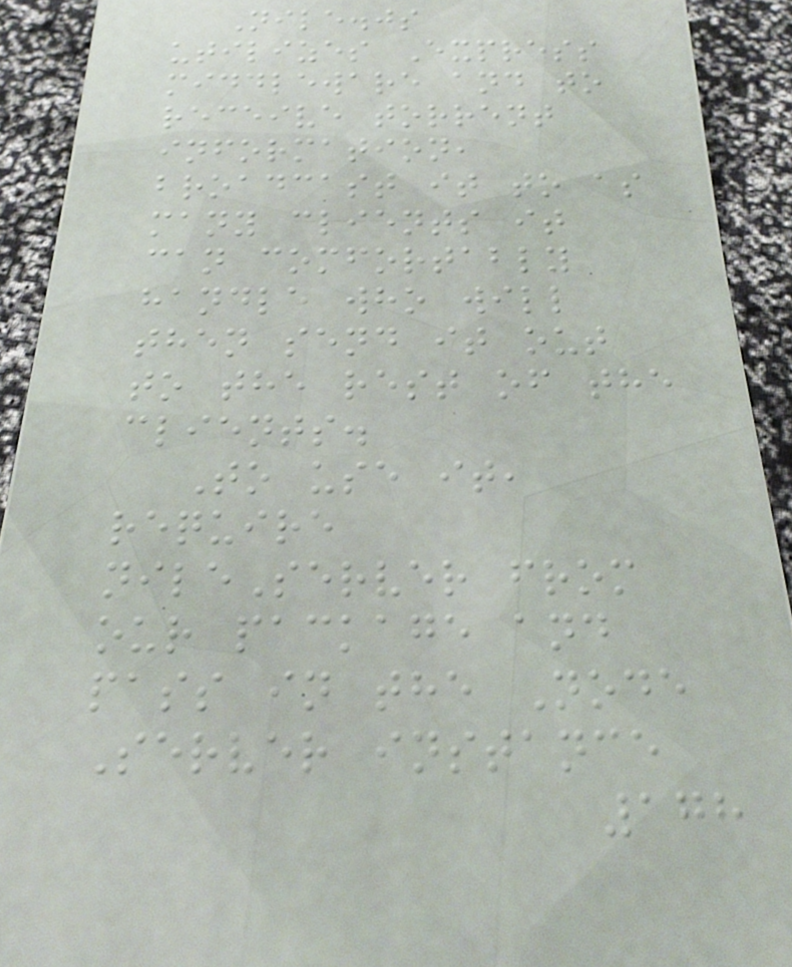Nile.js
utilizes Express
middleware and to
receive torrent
information,
broadcast it to as
many clients it
can comfortably
handle who will
then send it out
to the rest of the
clients.
To use it,
require
nileServer from
our package and
pass in the Node
Server instance
178
